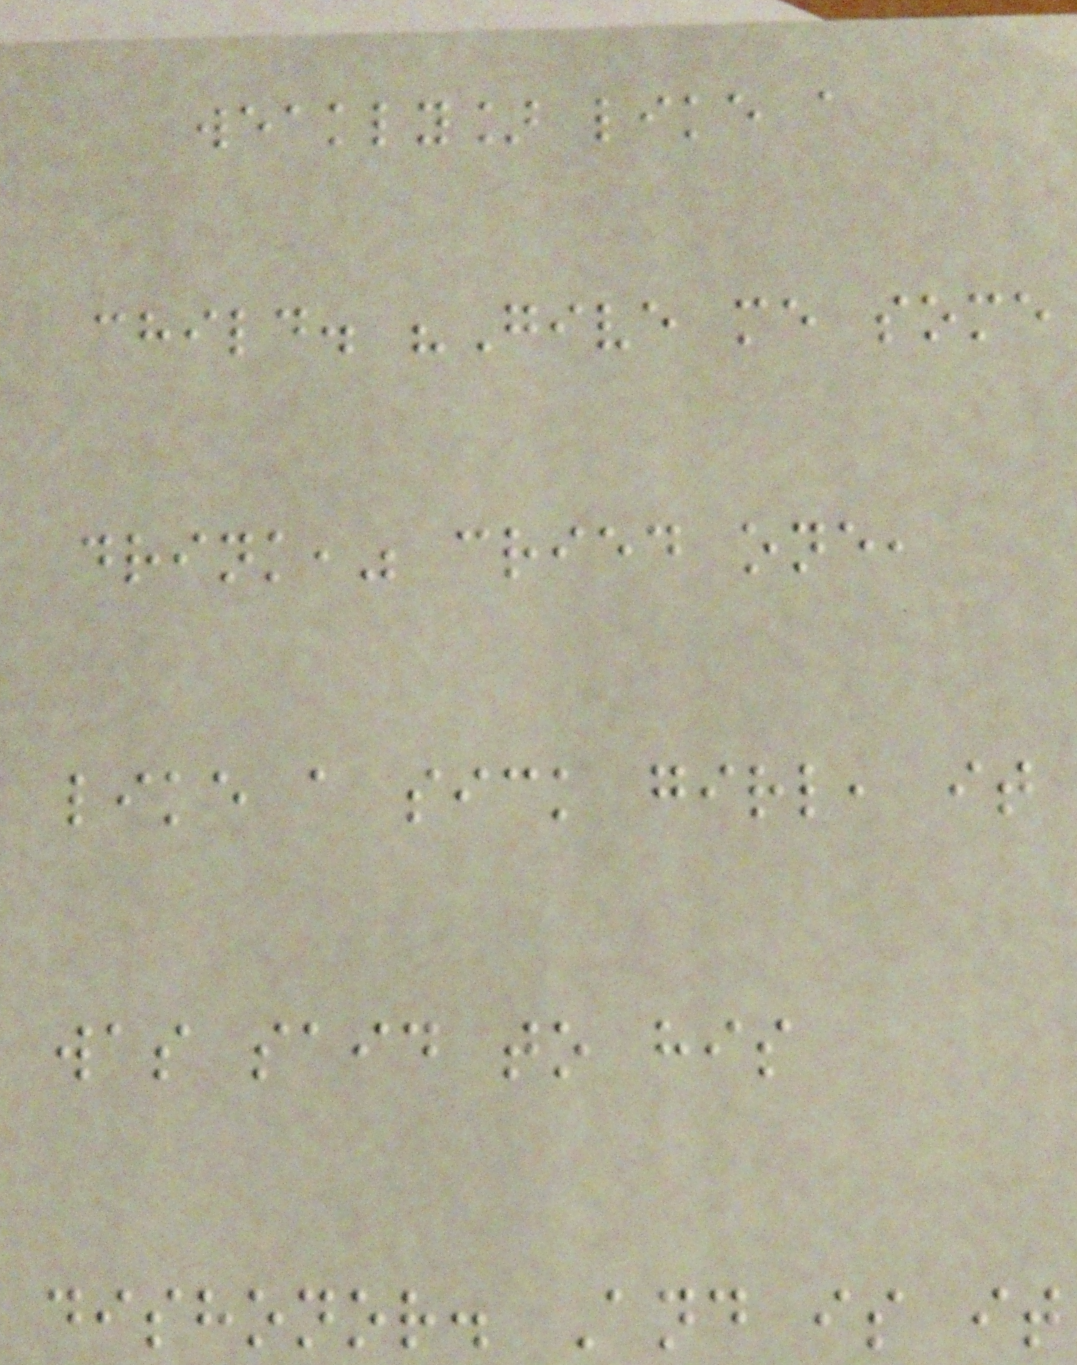weakly] like a
child. "Give me some
drink," cried one,
like a sick girl, it
was said to his
dishonor. And is it
